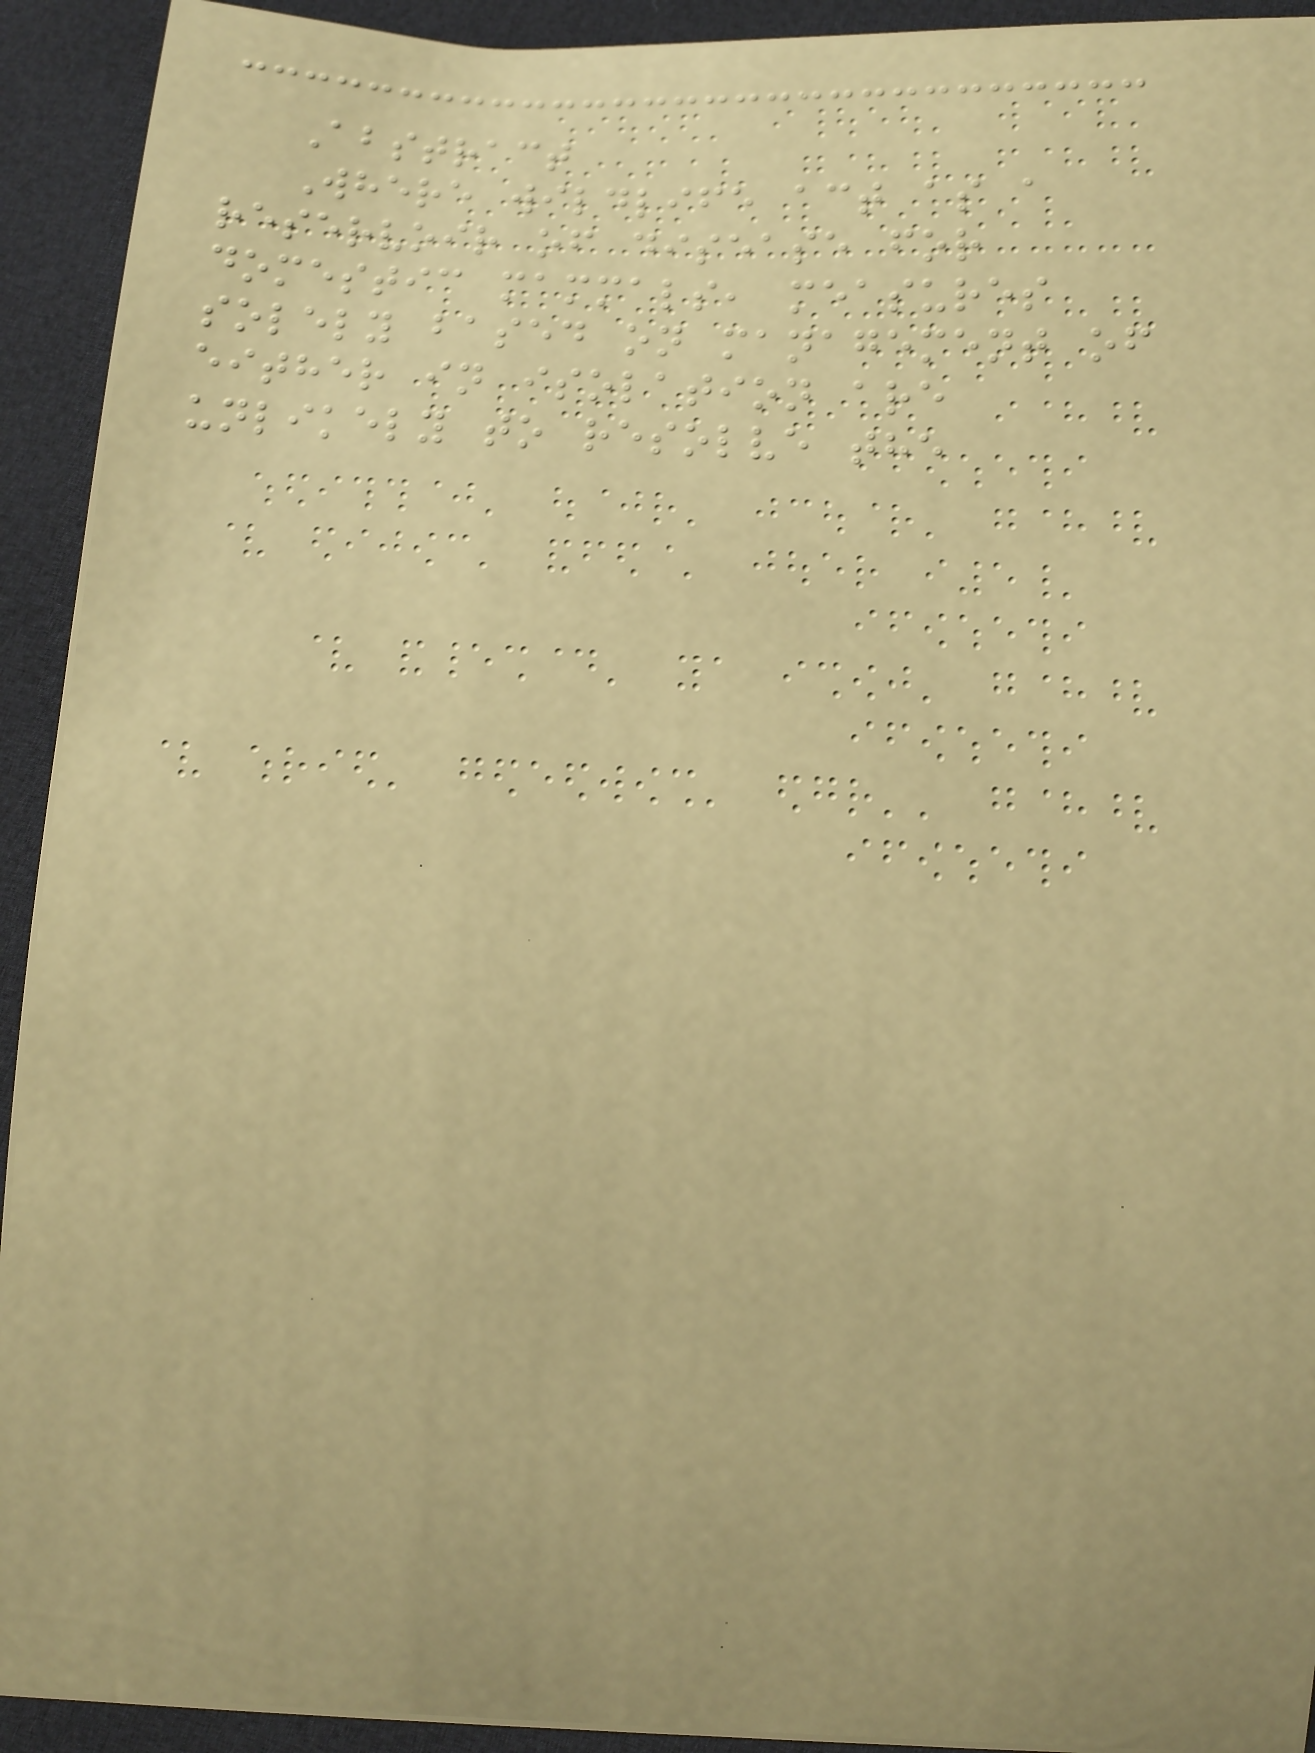Abstract
Where wildlife act as a
reservoir of disease for
domestic mammals, measures
solely based on management of
either in isolation are
unlikely to resolve the
